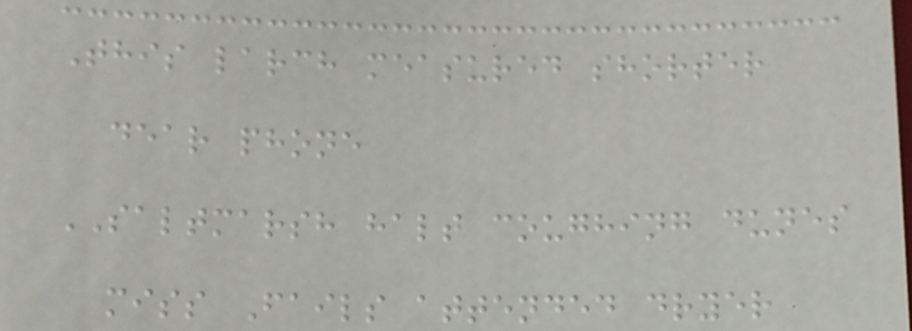This larch measured shorter
dear phone
SALTMARSH halt coughing dunes
miss Fails attended dryer
